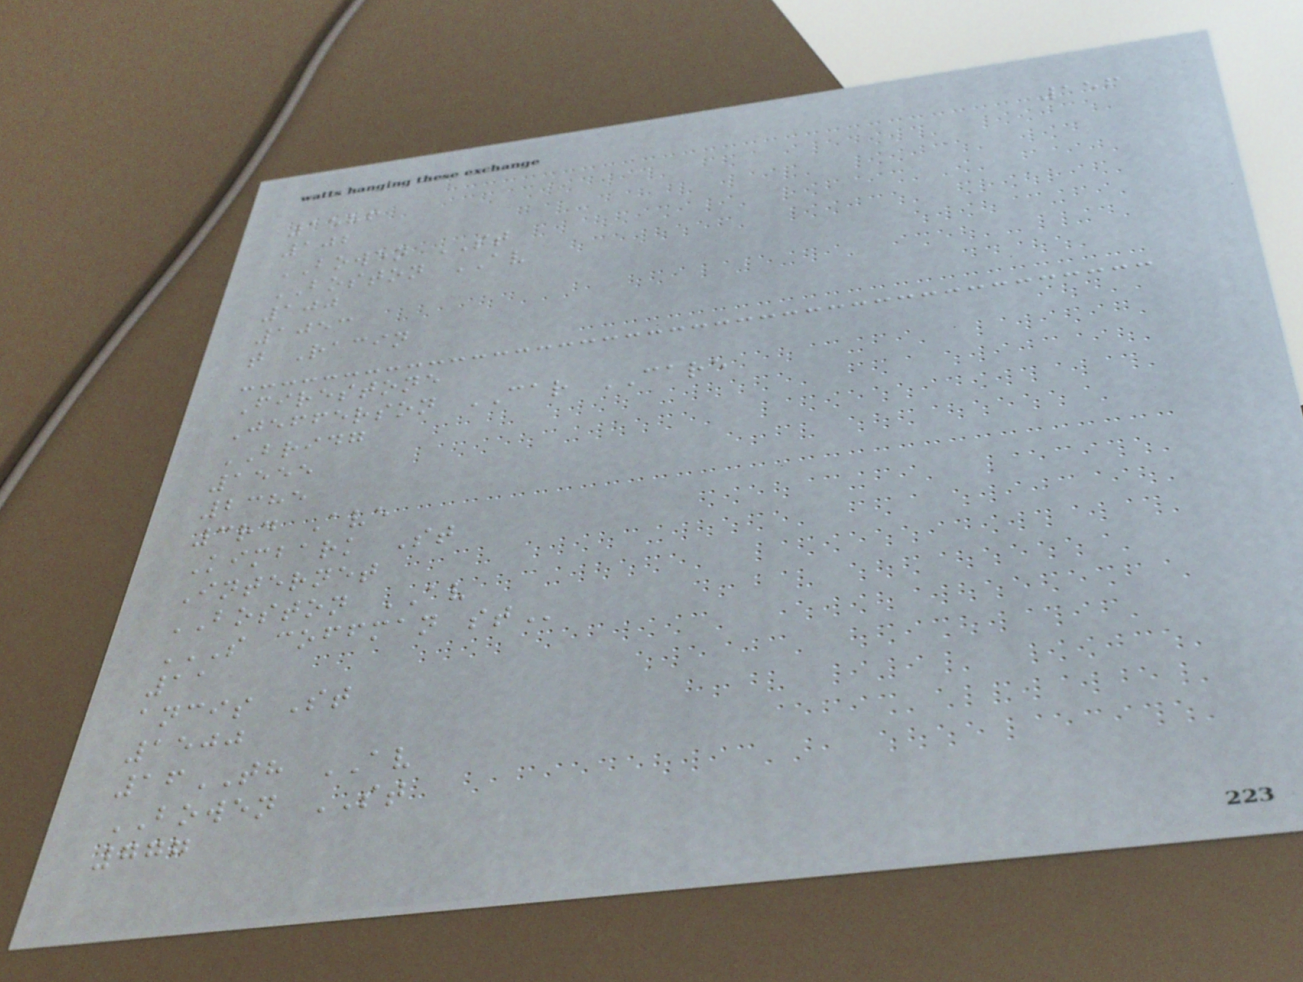156
1586
102
BOWEN ST
BOSTON AV
100
1053
t Racin
Firestone
Jefferson CAR CARE
BRIDG
1555
2385
3rd Ave
Kimbark St
Internet
BOSTON AV
S COFFMAN ST
11
ancis St
1500
16TH AV
BOWEN ST
777
